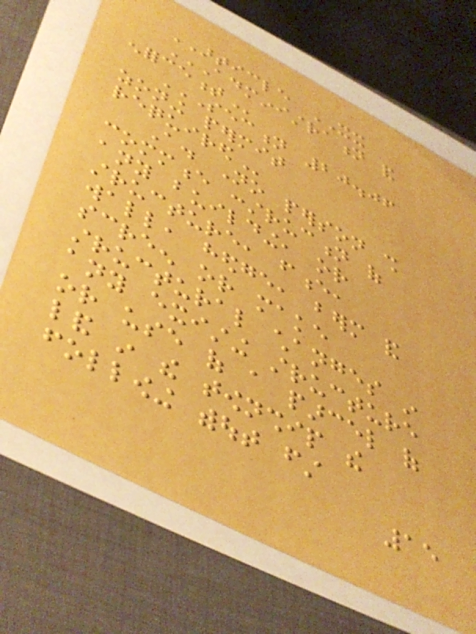ARTICLE XX
ADMINISTRATION AND
ENFORCEMENT
SECTION 20.06
ZONING PERMIT
REQUIRED
A. No person shall
commence construction of
any building, or
structure, fence,
wall, hedge, berm and
screen or make
structural changes in
any existing structure
or use of a parcel of
land in the township the
following without first
15
